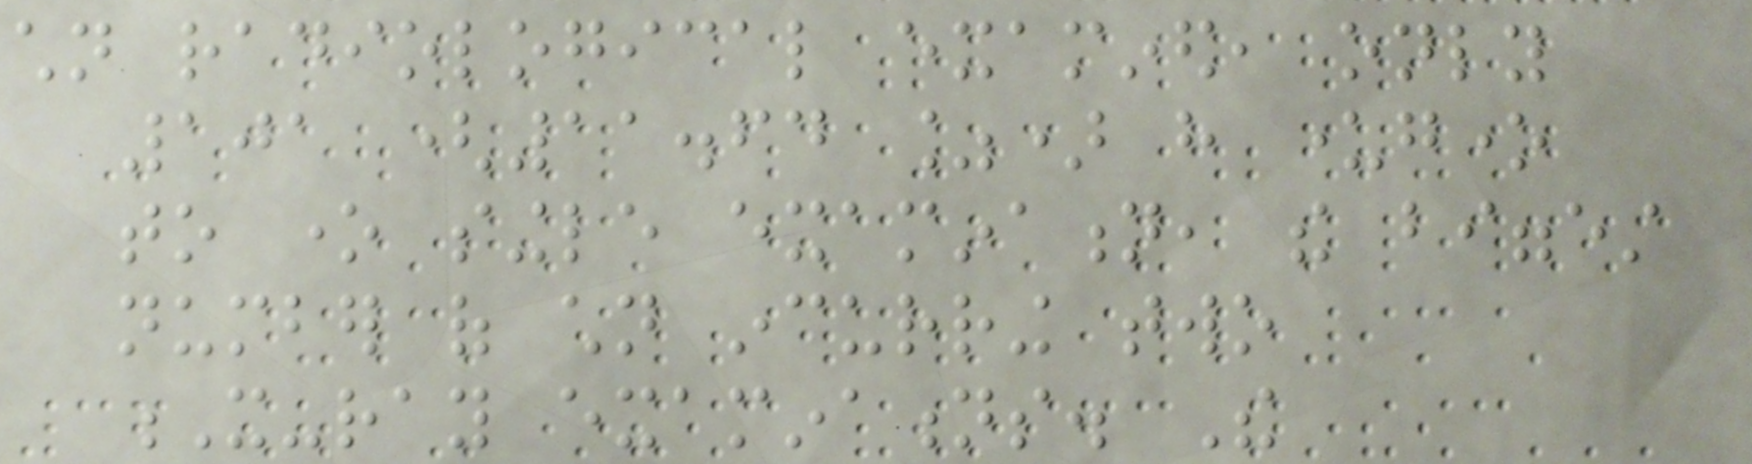children radiological examined, only
101 (11.64 %) have undergone
to one single examination, the biggest
number of children incurring two
X-ray examinations. The
